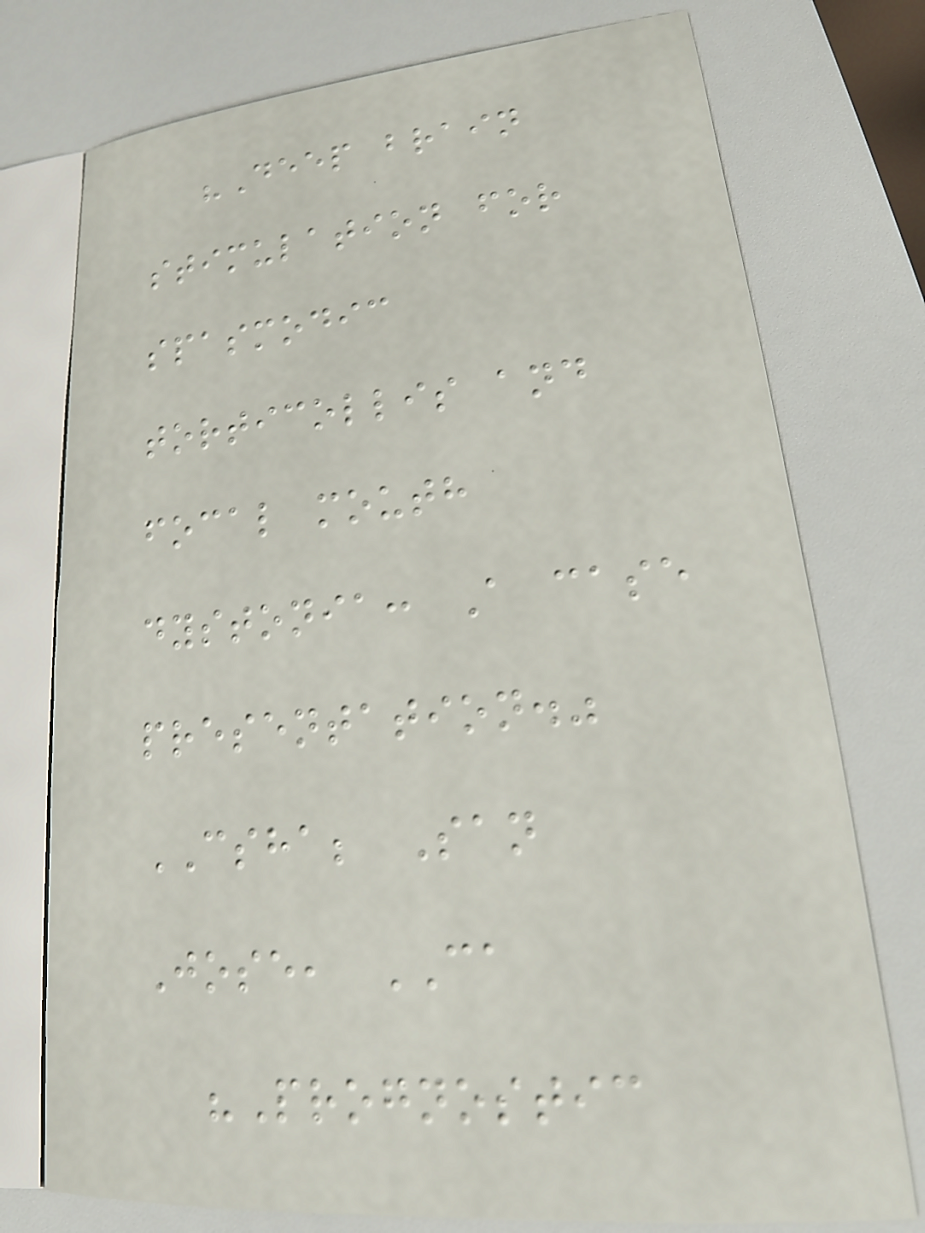"Deep brain
stimulation for
spasmodic
torticollis and
focal mouth
dystonia: A case
presentation."
CSHA; San
Jose, CA
"Prognostic
